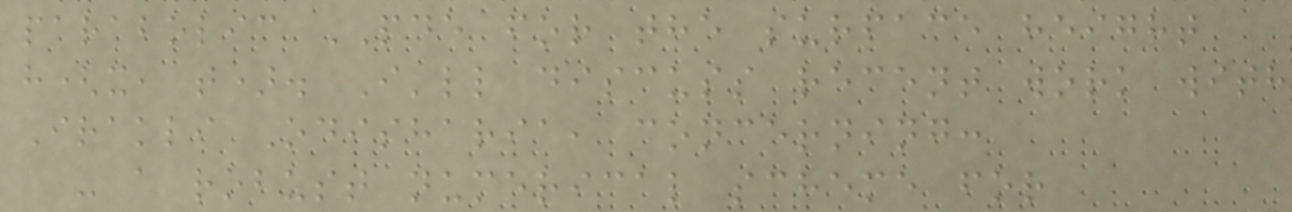parabolic PDE for the surface height
h(x, t). I'll discuss recent work with
Irakli Odisharia, concerning:
- a robust numerical scheme for
